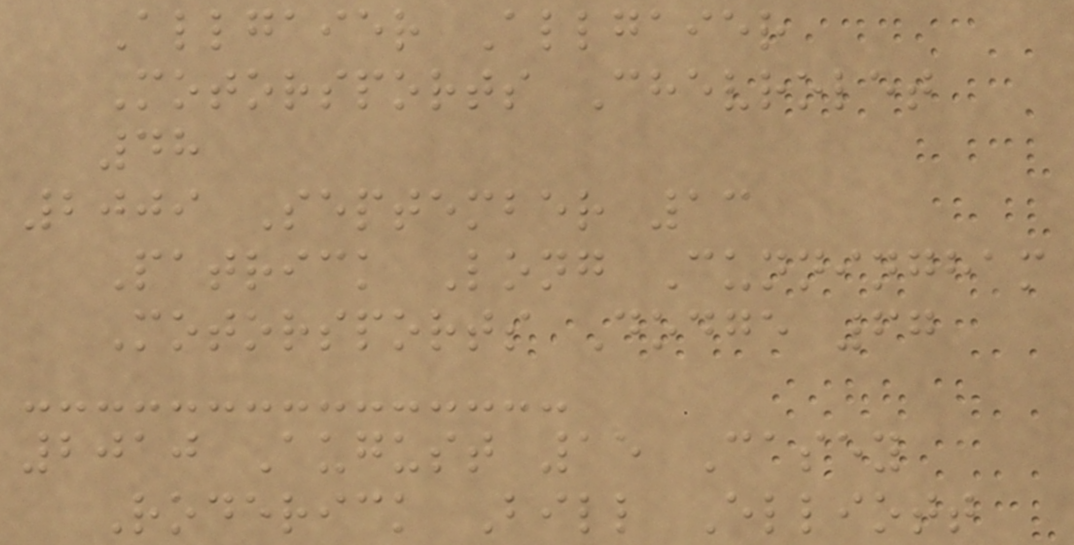Allgaier Allgaier
Motorsports Chevrolet
48
2009 September 13
Patrick Long Cunningham
Motorsports Dodge 67
2010 August 15 Casey
Roderick Bill Elliott
